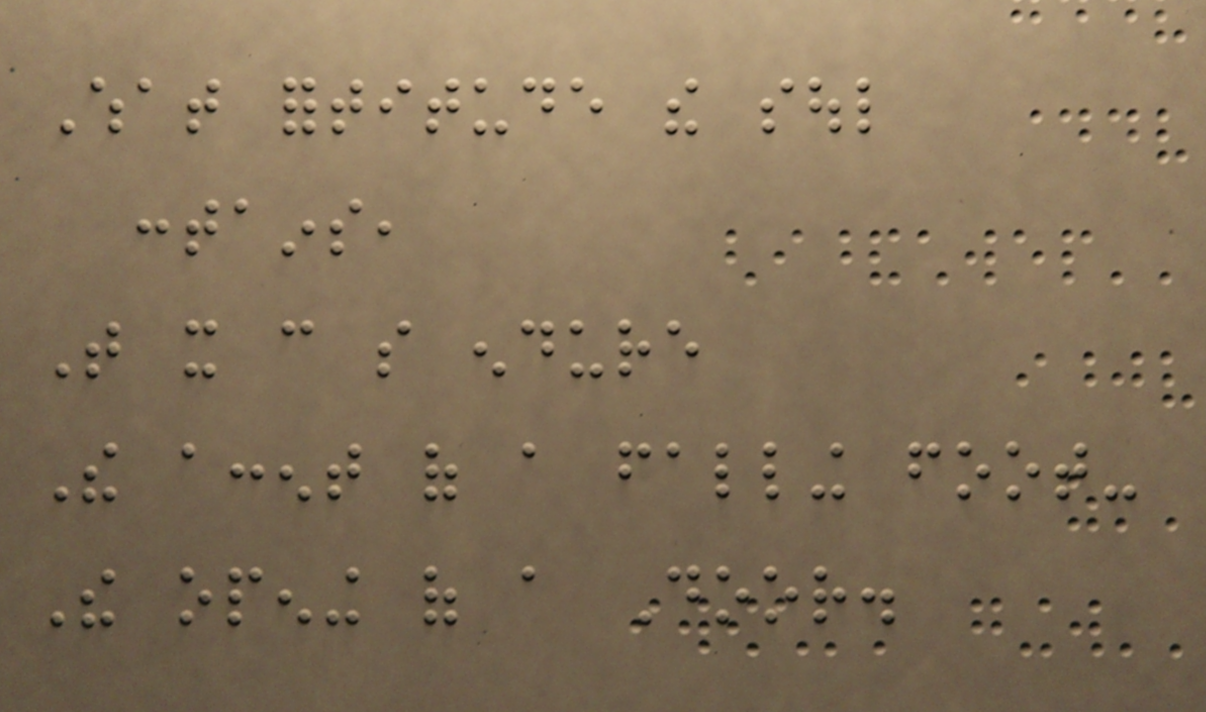What fortitude the soul
contains,
That it can so endure
The accent of a falling foot-
The opening of a Door.
